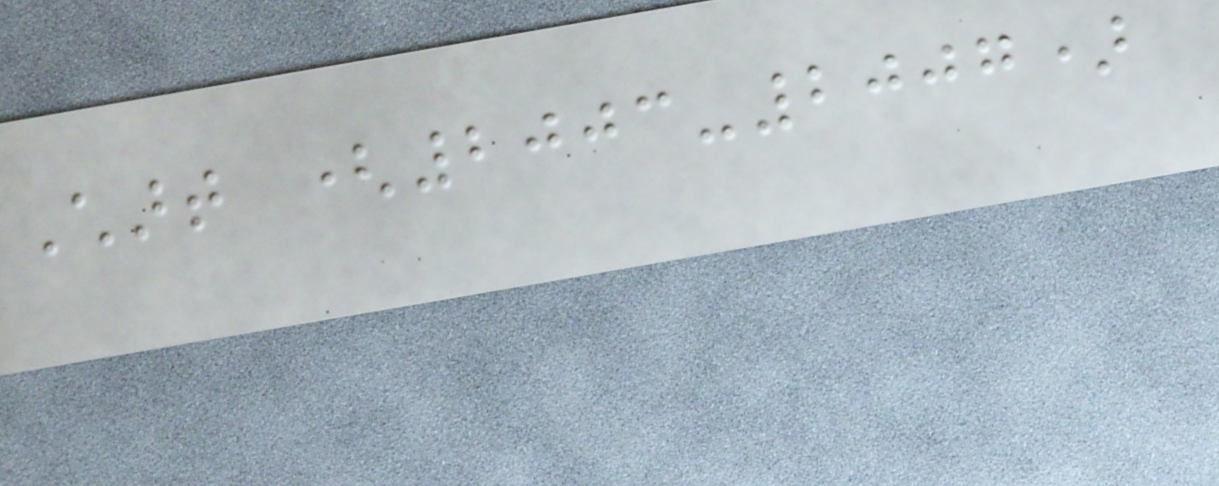Chart (2003-2007)
